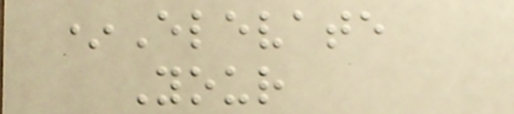*Elevate
Your
